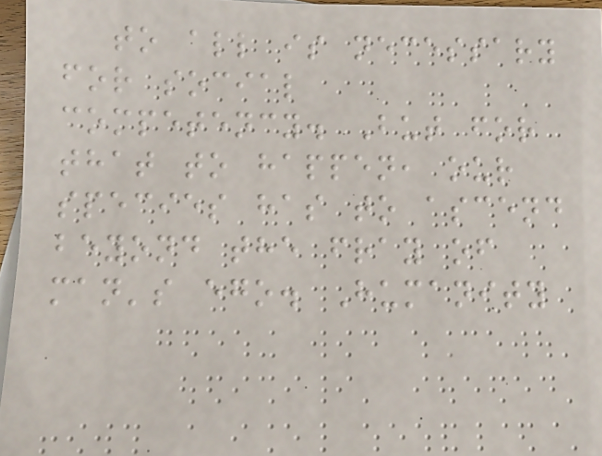to all is necessary
for social
competency. But for
that to happen, our
species has to ascend
beyond the fray of
man's ego. Humanity
